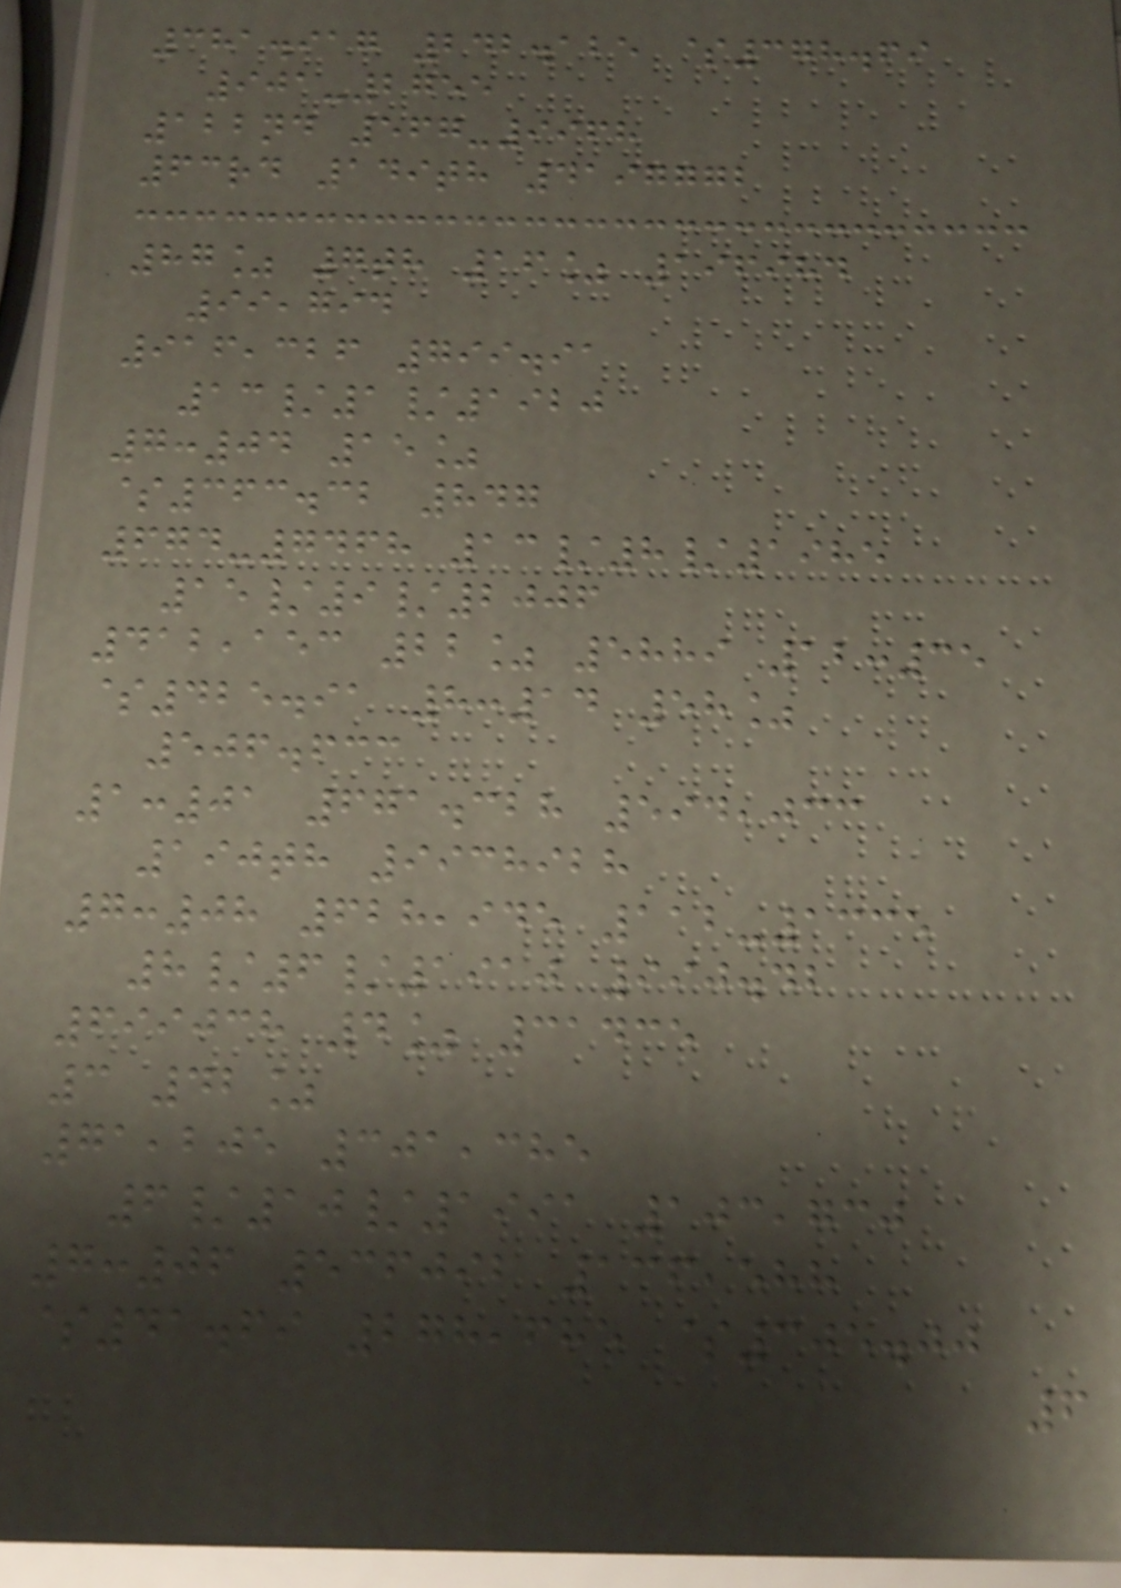381.917 242.125 $378.69
901-2755
122nd 567-9968
63rd 149th 4197772
87% 7th 16% 196984
99,794
916,326 799.91
13/1/1920
7:04 15%
$363.32 847
674-7468 13/8/1985
15/9/2006
412,153 22% 5889 12:35
$425.91 8:14 58%
506.633
1:01 671.328 594,033
190th 9938928
7:08 628,945 112-1335
8/6/1910 990.42
699038 4% 31435
3 42%
71,205 301,385
6/10/1991 103,730
7:06 536092 136,588
$41.69 278,685 $305.00
6
